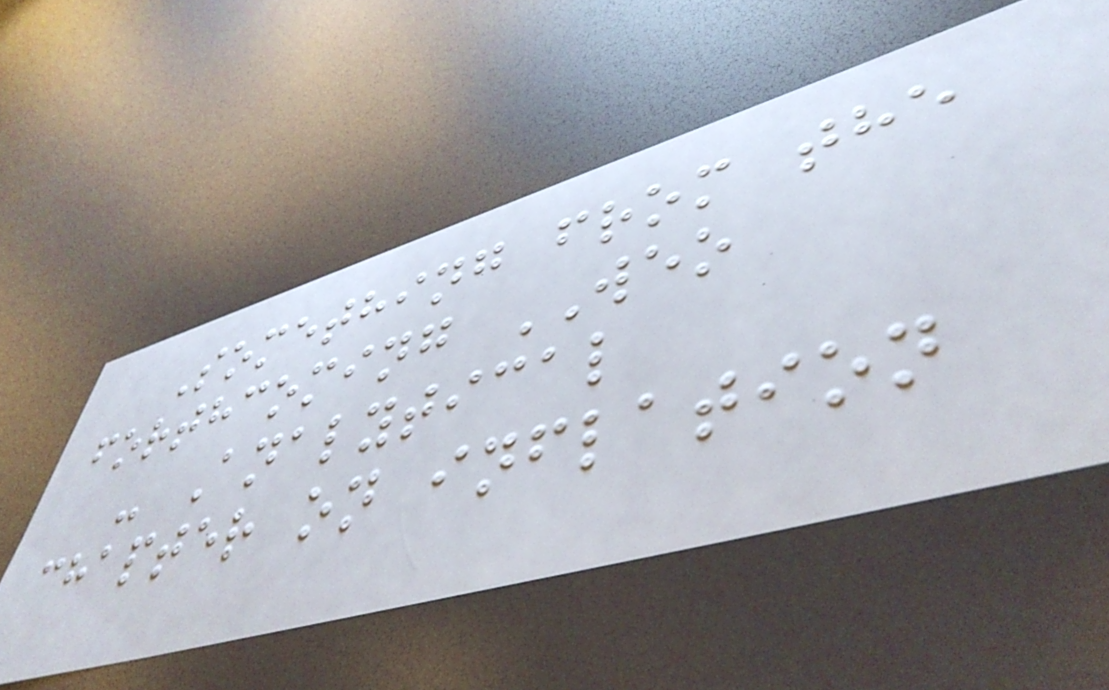Something from the
forthcoming WEO
- Analytical
chapter on inflation
